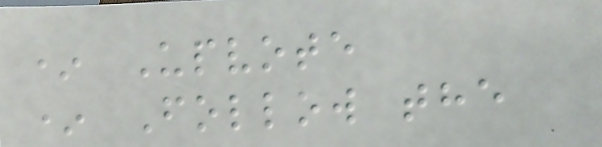* Upvote
* Follow the
